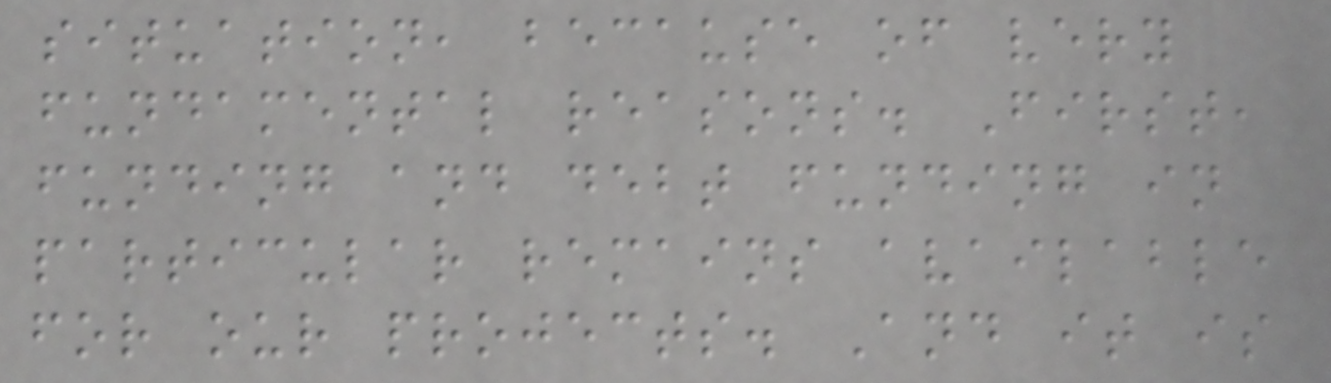situation, because of very
fundamental reasons. First,
funding and debt funding in
particular remains available
for our projects. And it is
